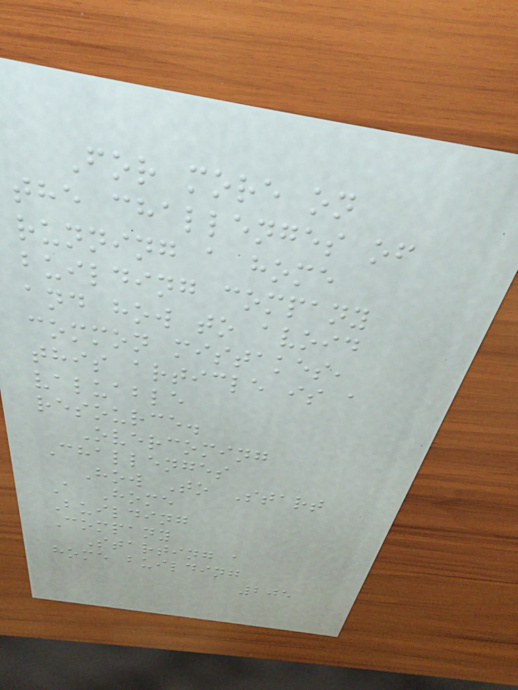For more on
the challenges of
running a home
building company
and how to avoid
common mistakes,
this article is a
valuable
resource.
Overcoming
Challenges
How To Start
A Home
Building
Company
Starting a
home building
205
